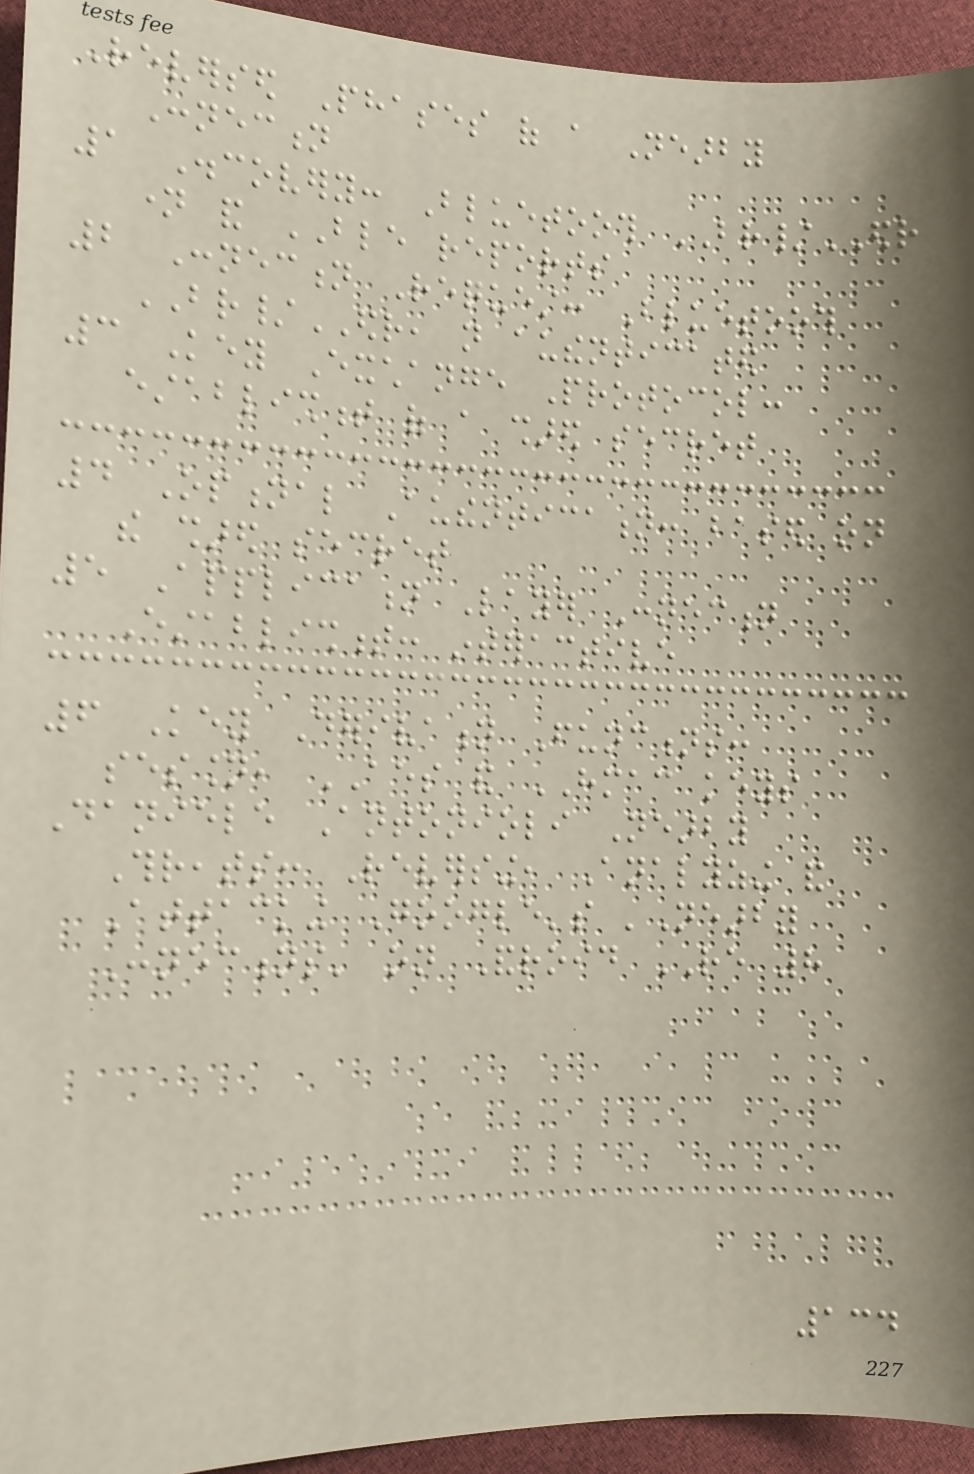Reversed Phases of a Nearby
Connection
1 Discovery: Bluetooth BR/EDR
name and BLE reports
2 Connection Request: Bluetooth
BR/EDR, not authenticated
3 Key Exchange Protocol:
establishment of a shared secret
4 Optional Authentication: based on
the shared secret
5 Application Layer Connection
Establishment: interactive
6 Key Derivation Functions:
session, AES and HMAC keys
Daniele Antonioli Nearby
Threats: Reversing, Analyzing and
Attacking Google's 'Nearby
Connections' on Android RE 8
134
